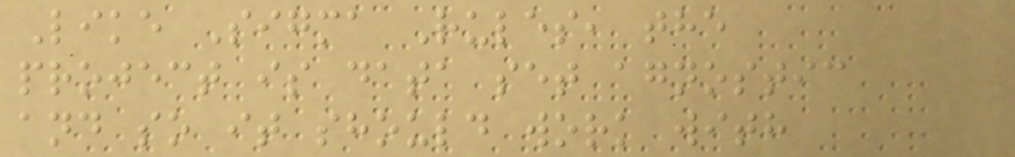Like Sigma Rules, the
project is data set agnostic
and so it should work with
